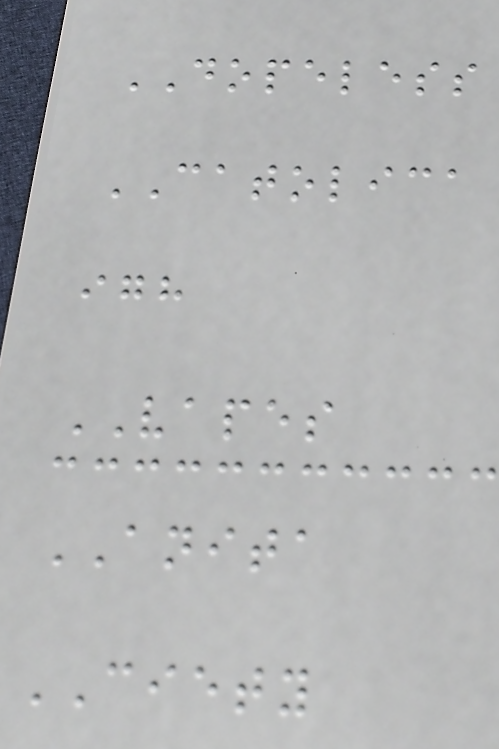DOPELESS
CATOLICA
igh
VAPES
ANITA
CIETY
